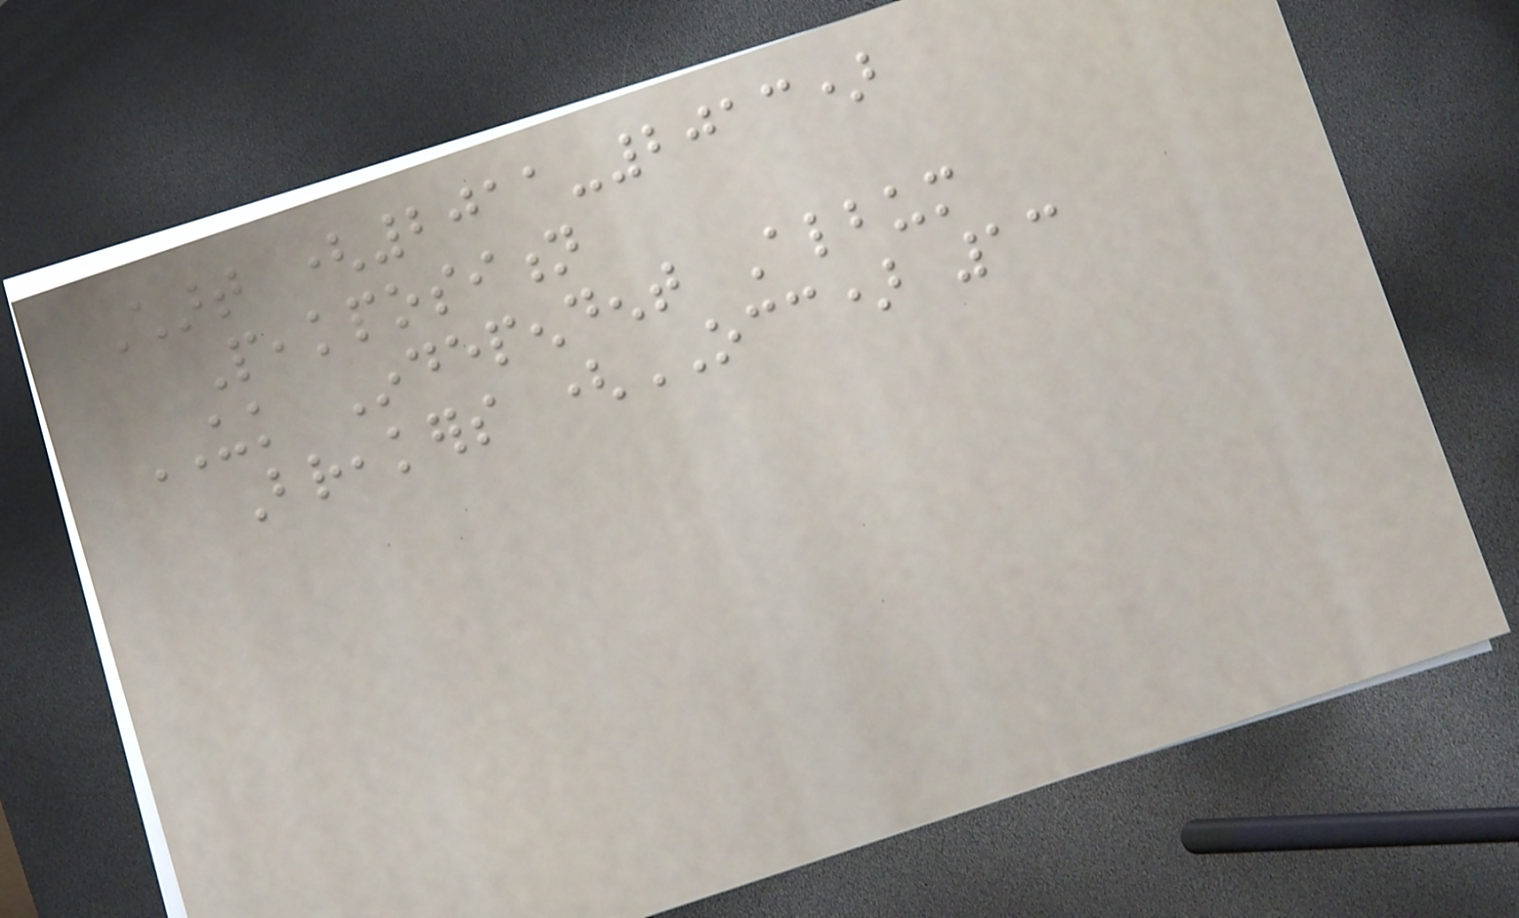Chart (2011-2013)
Peakposition
UK Independent Album
Breakers (OCC) 13
